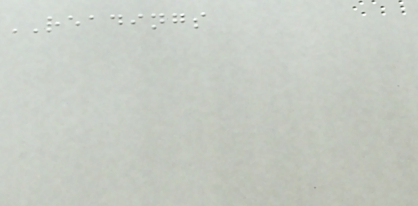READINGS
